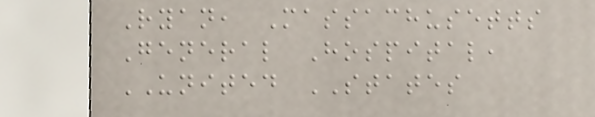Ryan, Massachusetts
General Hospital,
UNITED STATES
